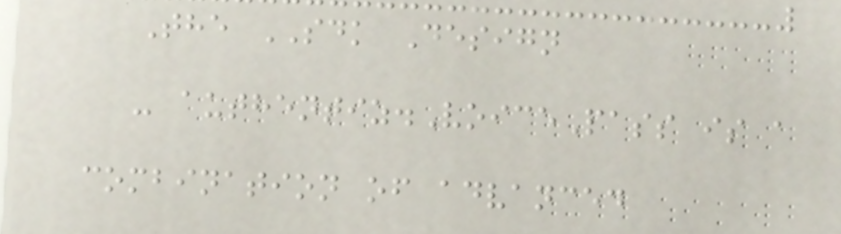The SDK Design
- authentiz.VoicePass is a
combination of advanced
